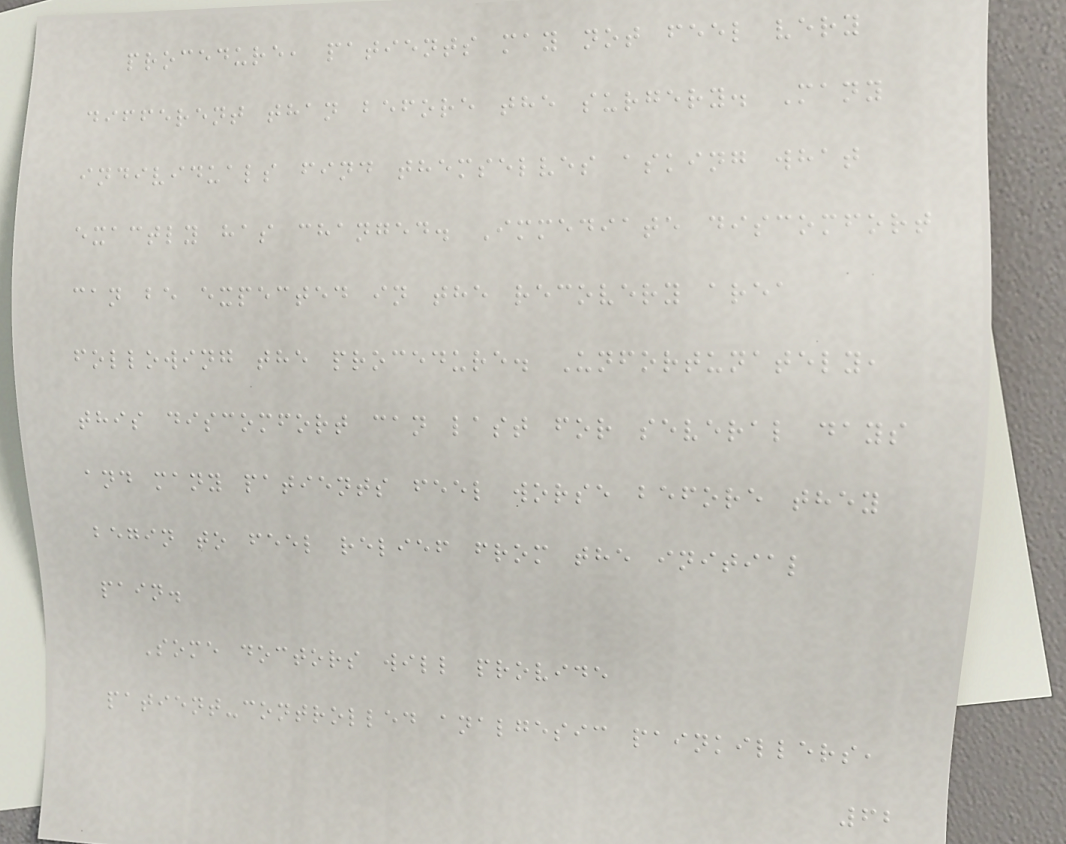procedure, patients may not feel very
different than before the surgery. Many
individuals find themselves asking what
exactly has changed. Immediate discomfort
can be expected in the recovery area
following the procedure. Unfortunately,
this discomfort can last for several days
and many patients feel worse before they
begin to feel relief from the initial
pain.
Some doctors will provide
patient-controlled analgesic painkillers,
62
